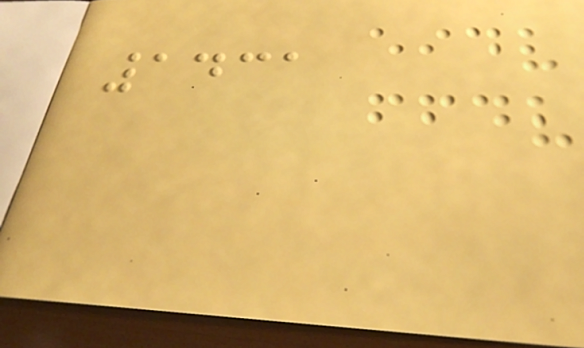1431
